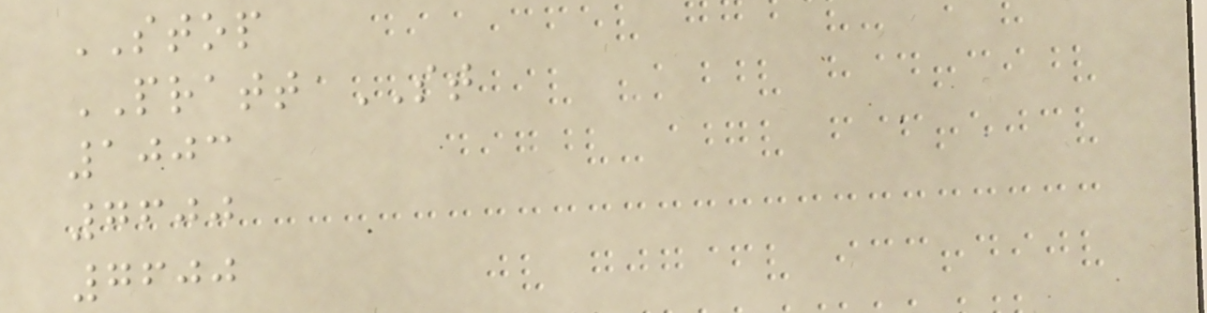STOP
PRATT ST
1003
7600
7600
